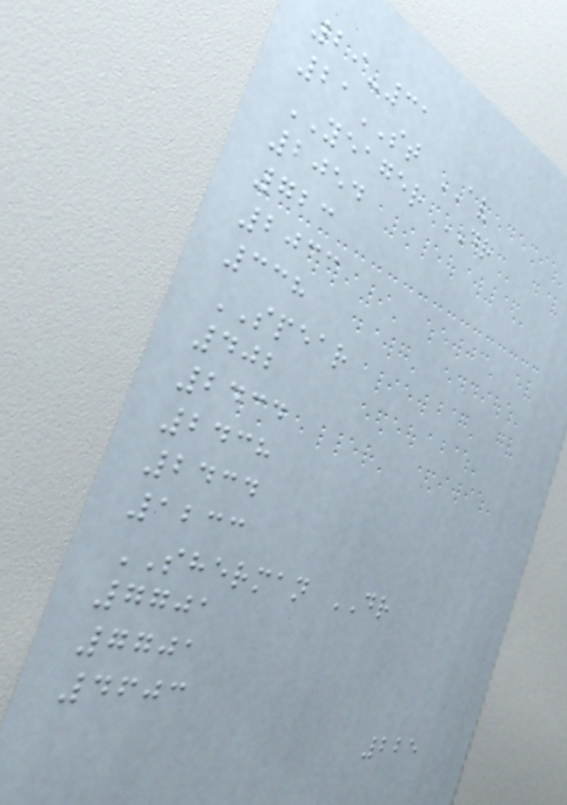29-31
21ST AV
YEAGER DR
2054
723
2033
338
SPEAR
402
2434
2438
2434
1233
SHERMAN DR
7701
7701
4603
225
